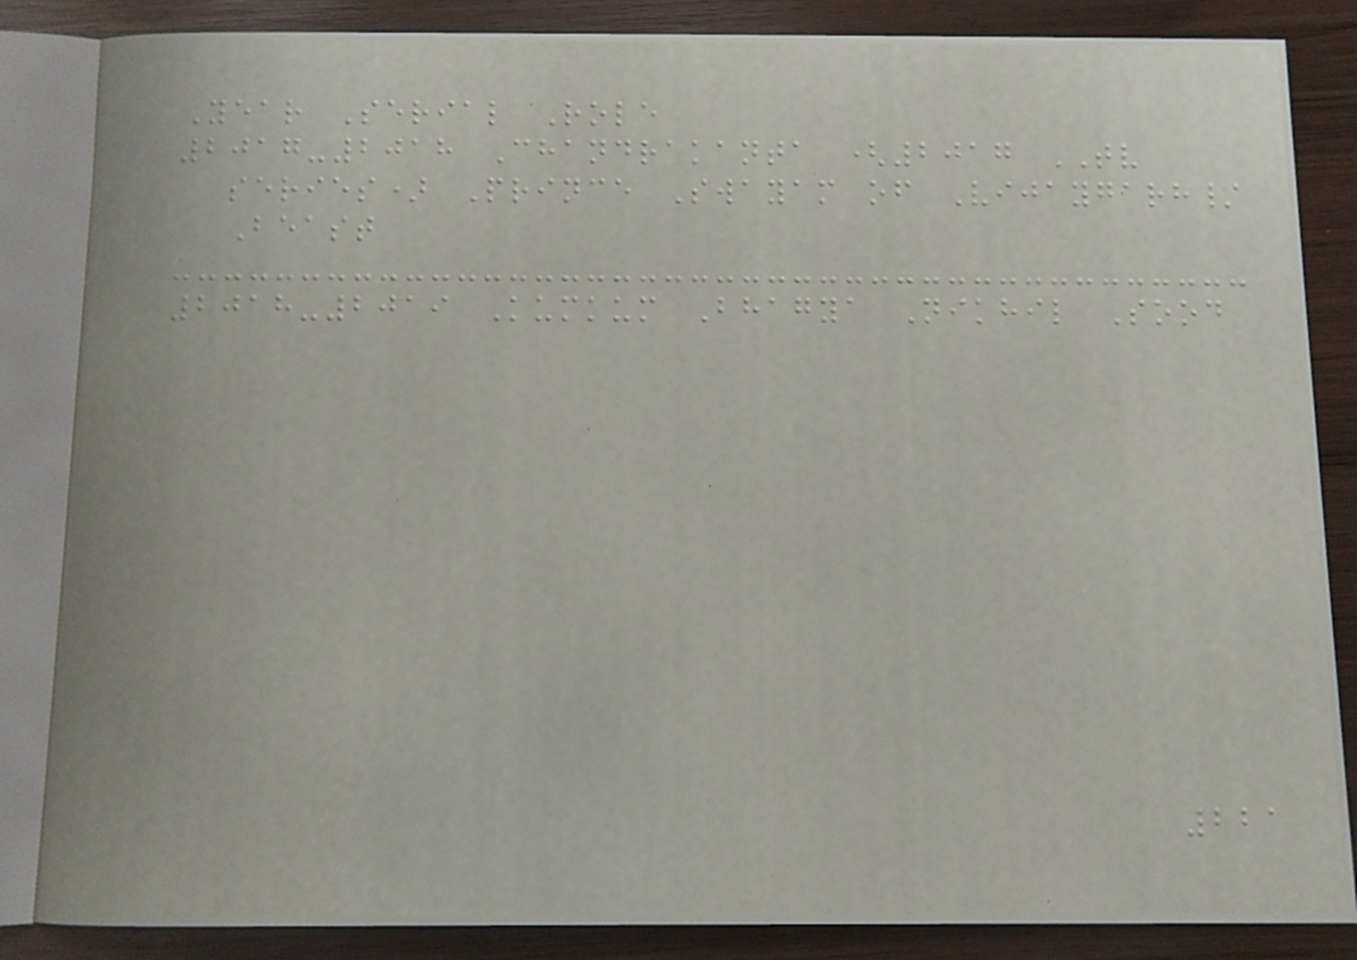Year Serial Role
2017-2018 Chandrakanta (2017 TV
series) Prince Swayam of Vijaygarh/
Beast
2018-2019 Kumkum Bhagya Nikhil Sood
221
